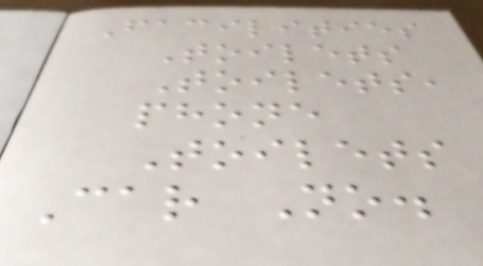Facilities
Toilets
Toilets,
phone
Toilets
Car No.
